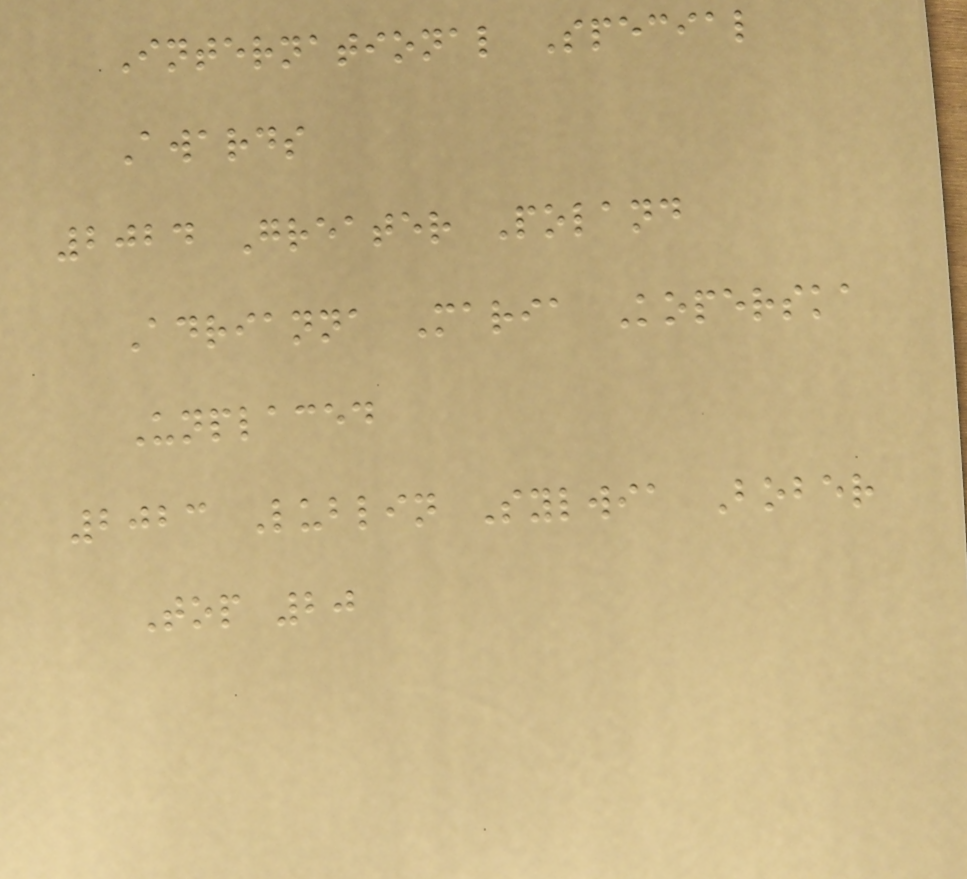International Special
Awards
2024 Greater Poland
Adrianna Maria Koperska
Unplaced
2023 Lublin Sylwia Bober
Top 20
